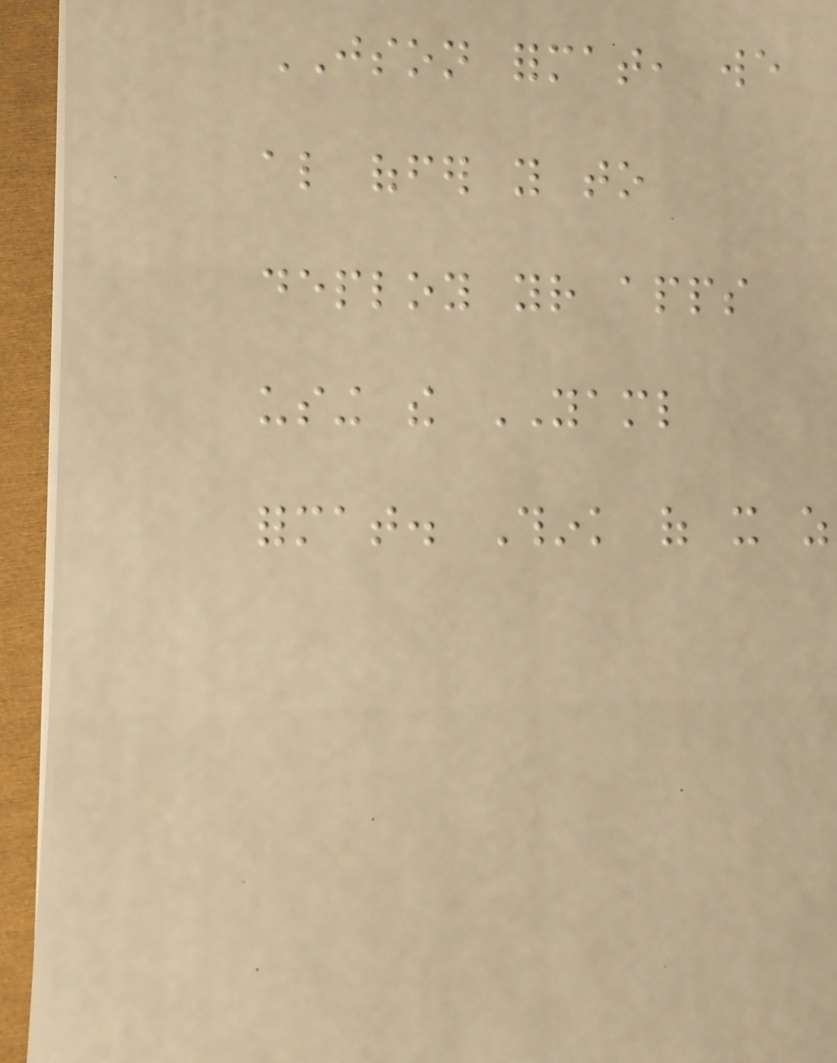JSON format, we
also offer you to
deploy your apps
using the YAML
format. Think of it as
